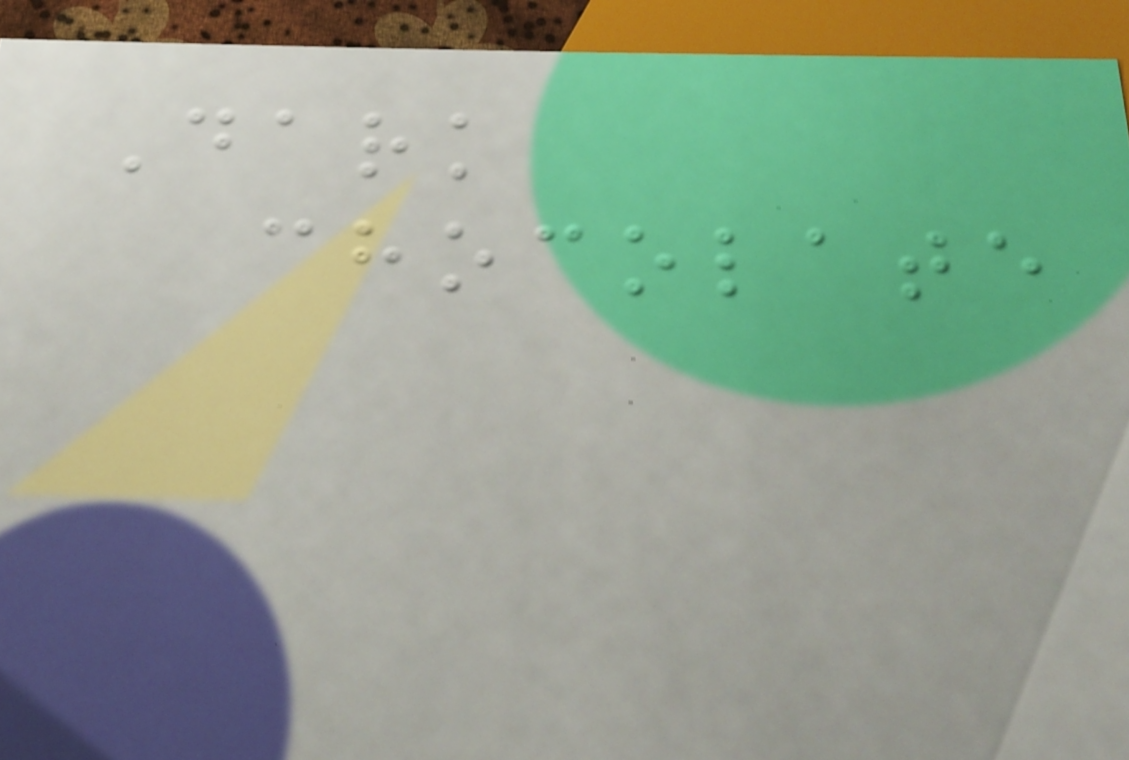Dark
chocolate
